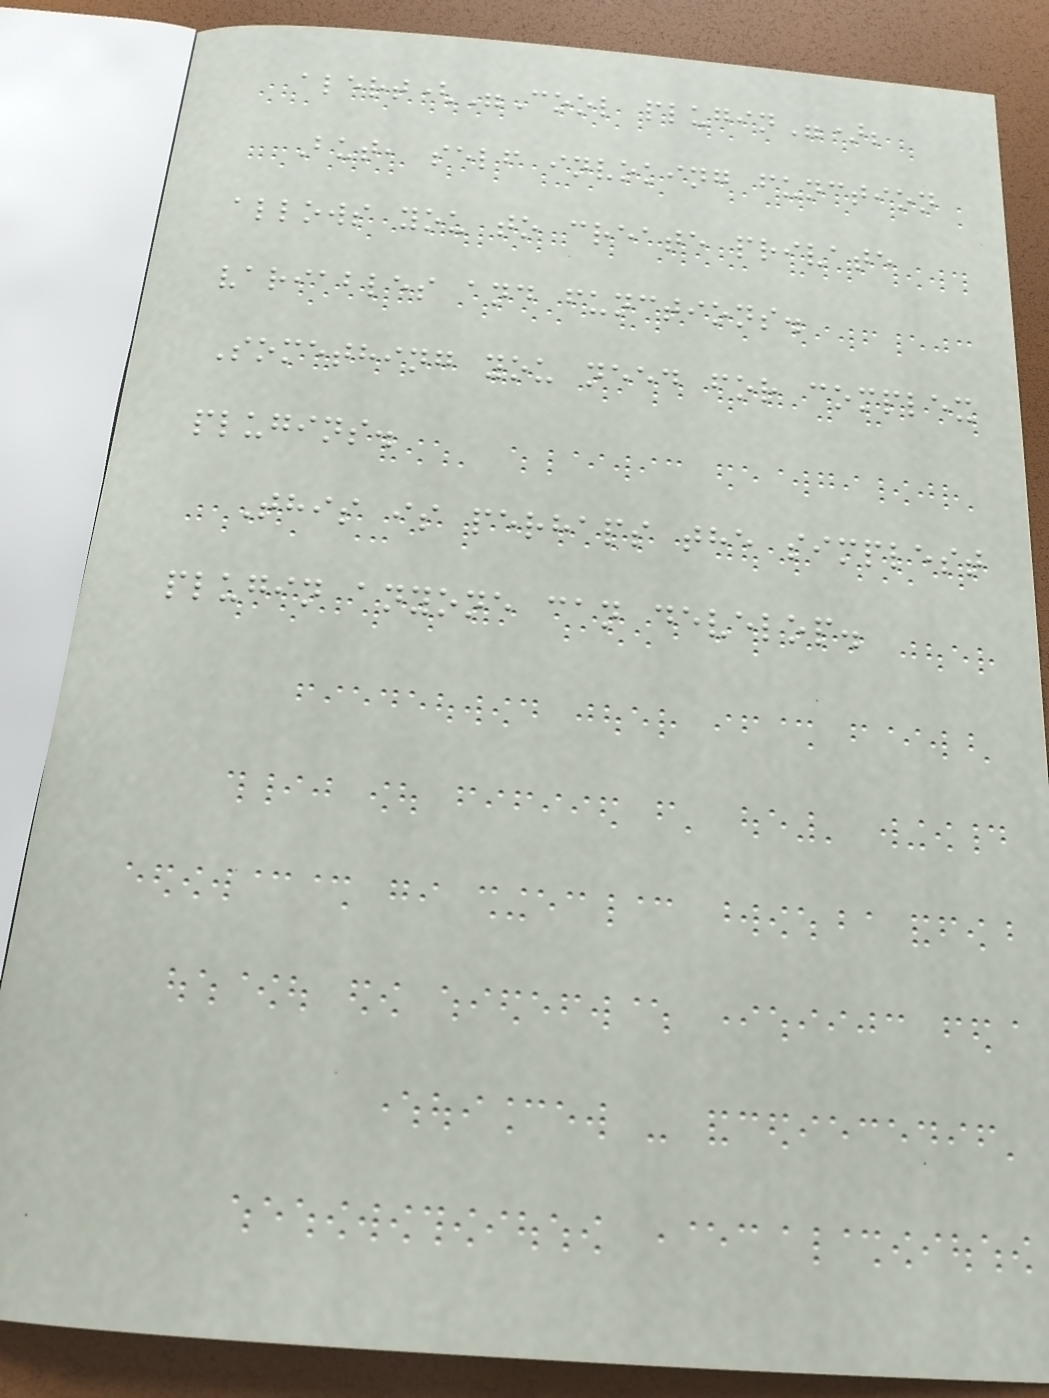alert("Cool plugin");
But, self invoking function
allows you to create private
variables and functions.
Something you need for complex
plugins.
This is perhaps the simplest
plugin anyone can develop.
